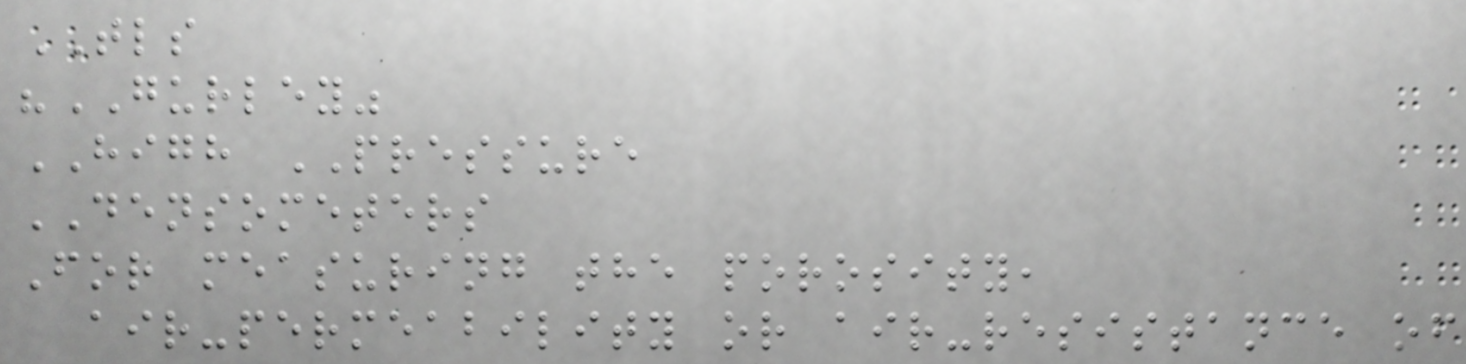TLS
"GURLEY"
HIGH PRESSURE
DENSOMETERS
For measuring the porosity,
air-permeability or air-resistance of
